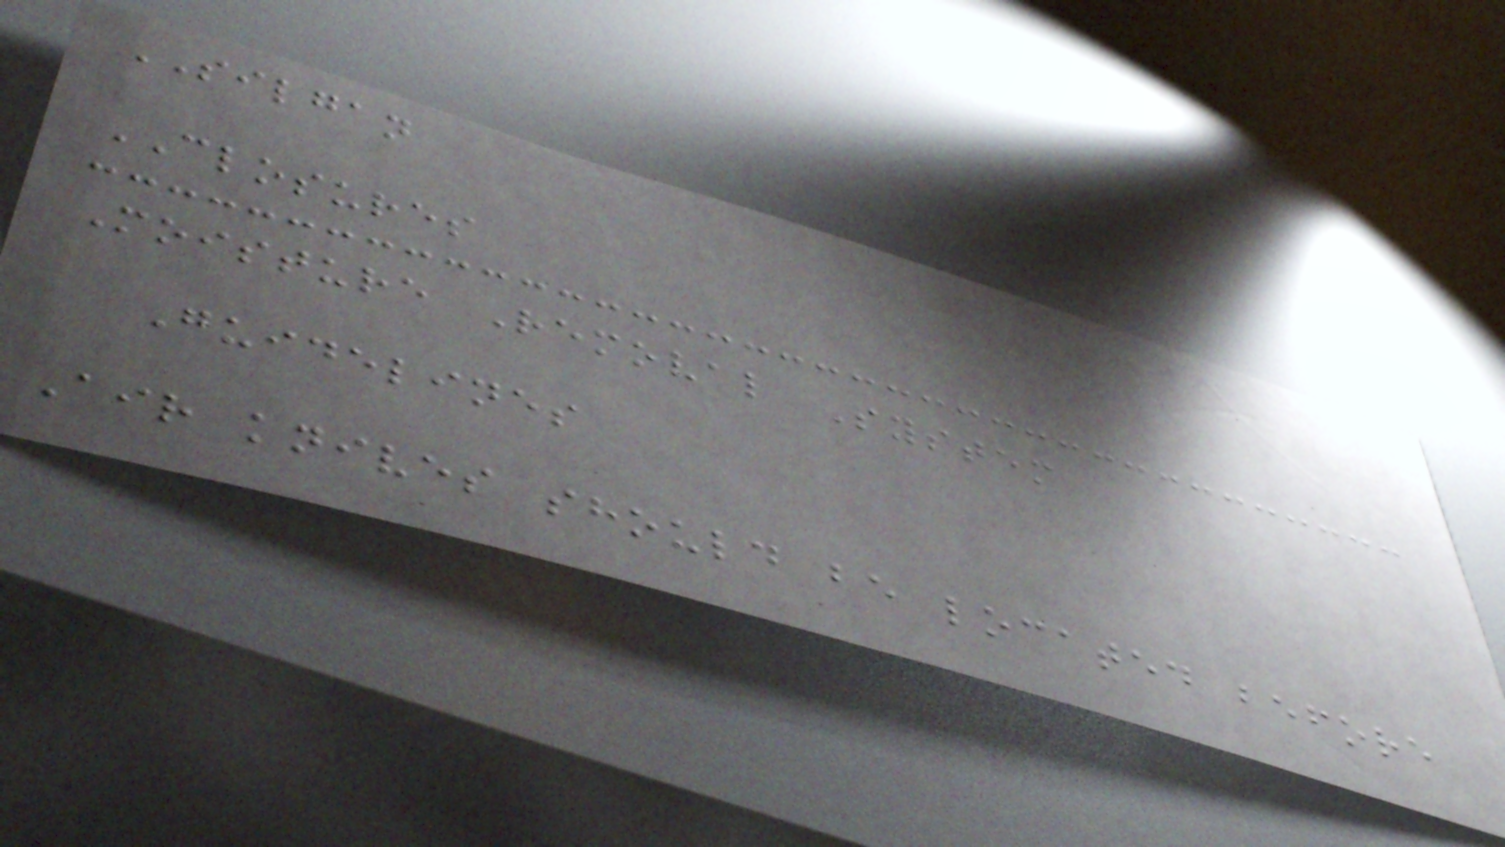SILGAN
CLOSURES
Moisture Removal System
Guidelines
Air knives should be located before
